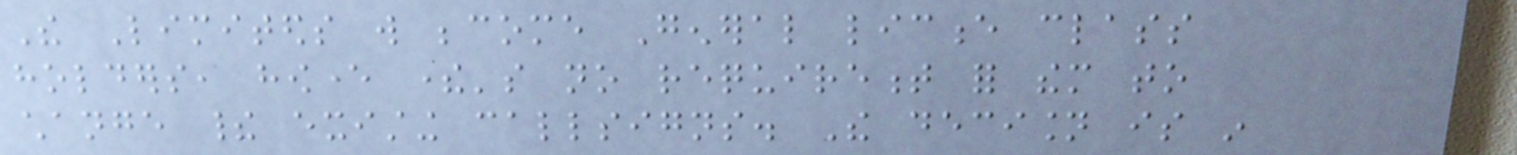The Limiteds will become General licence class
holders, however there's no requirement for them to
change their existing callsigns. The decision is in
